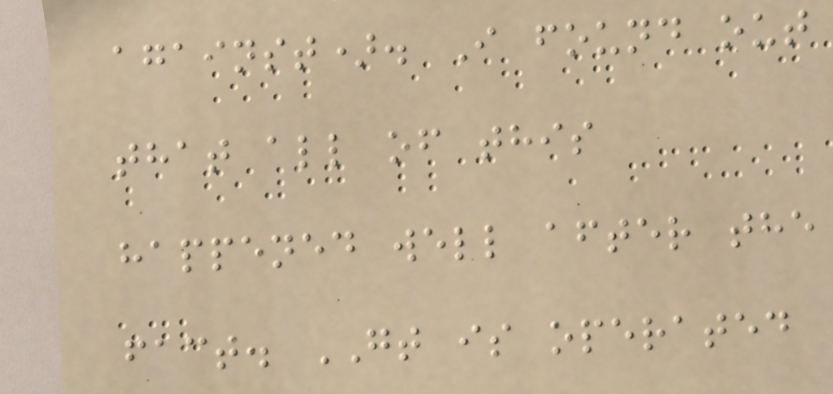against). I found out
that all of this
happened well after the
fact. GT is operated
